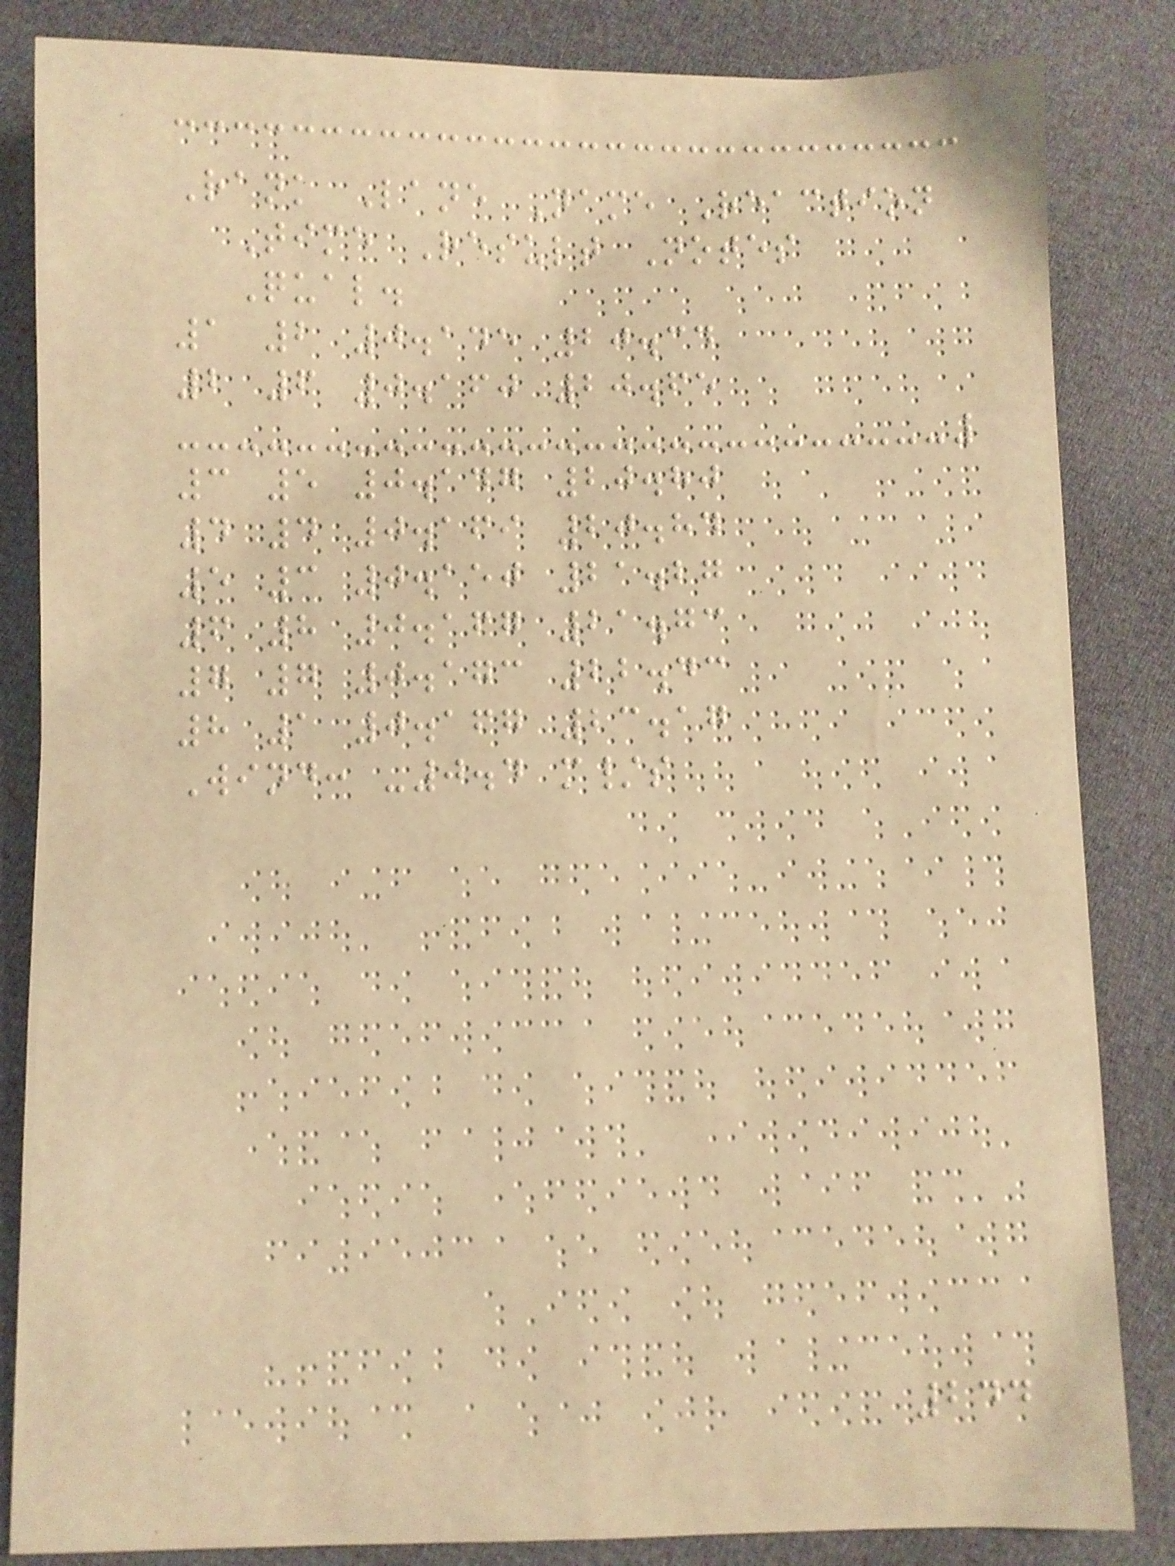Rank Lane Name Reaction
Time Result Notes
Qual.
1 2 0.145 20.34
2 6 0.160 20.65
3 5 0.147 20.80
4 4 0.169 20.84
5 3 0.150 21.27
6 8 0.167 21.73
7 7 0.173 22.43
8 1 0.167 23.17
Wind: -0.4 m/s
244
